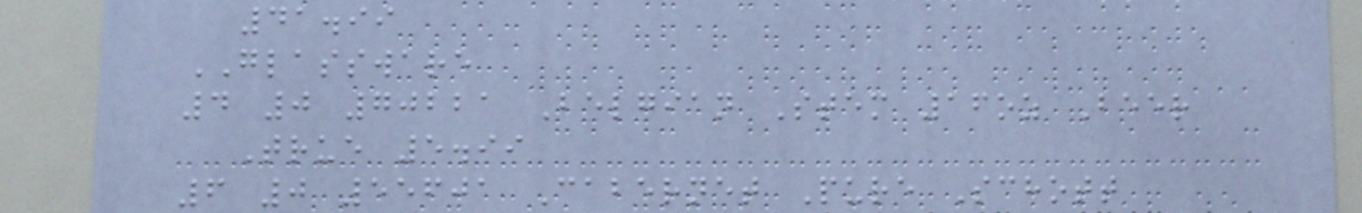41.99
GLASSWARE
4 0 70221 Belgian Stem 16oz Beer
True 5.99
6 0 55601 Cabernet Pure Schott
